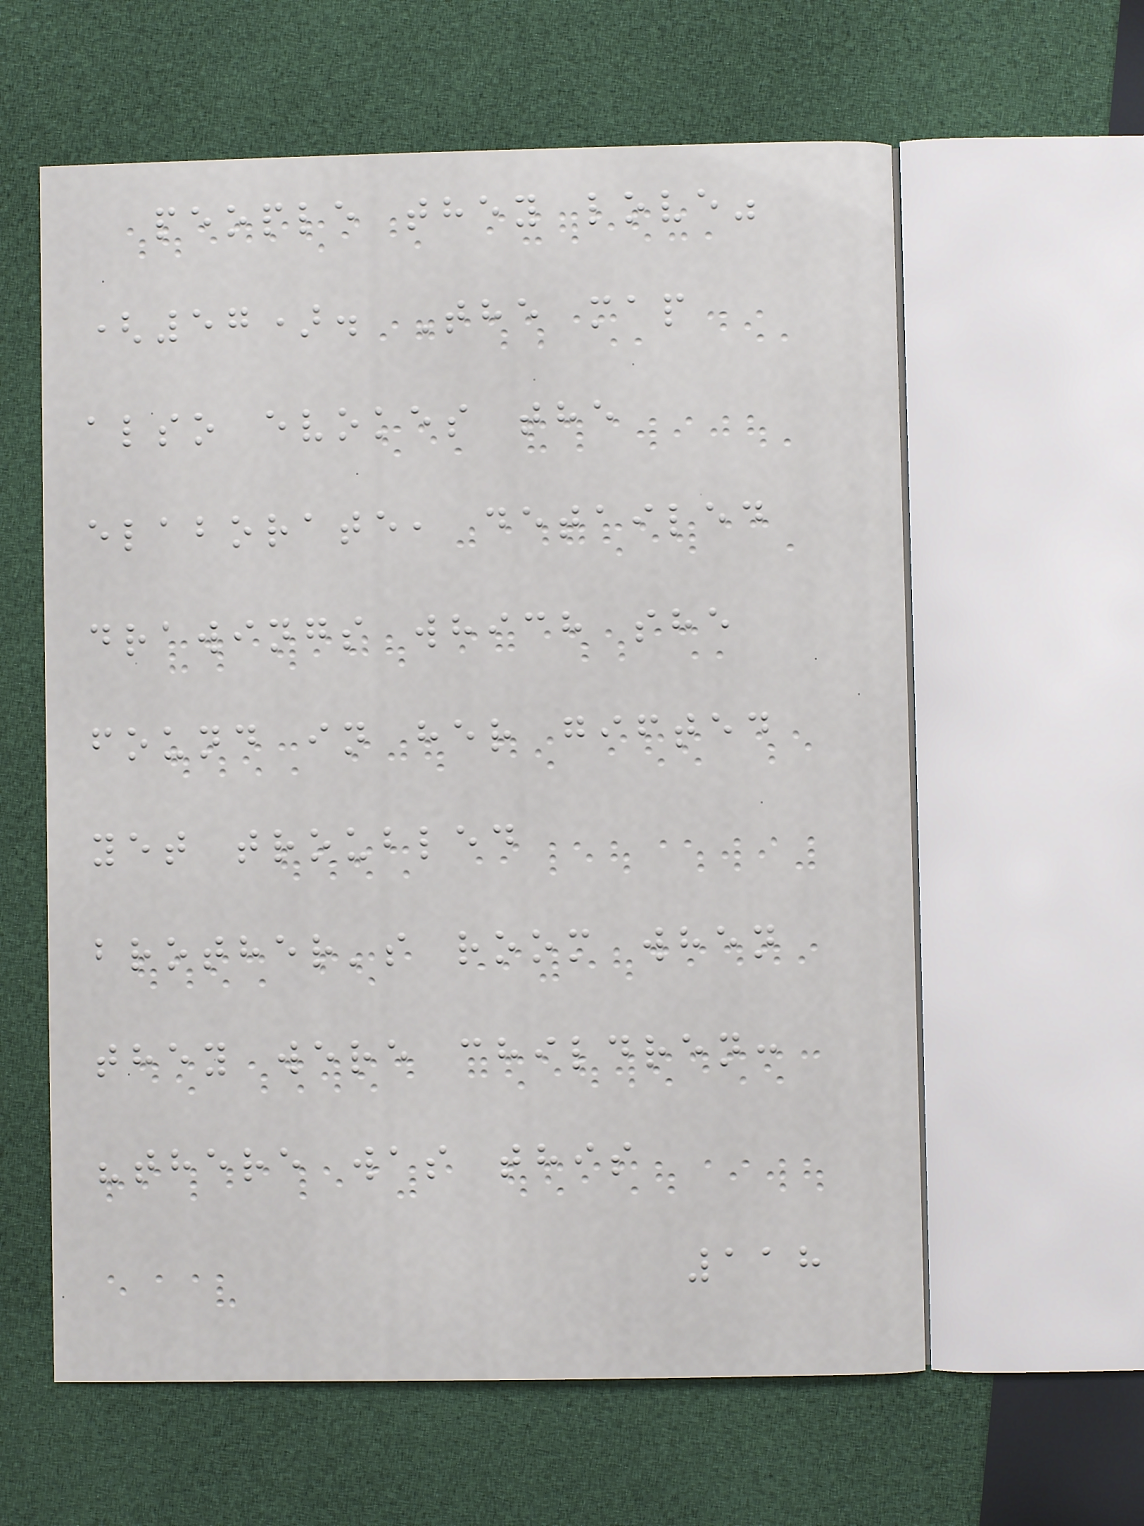people they love"
(57). The map
also evokes the
elaborate, detailed
drawings which she
found in her gifted
yet troubled
brother's room when
they were children:
"there was this
118
